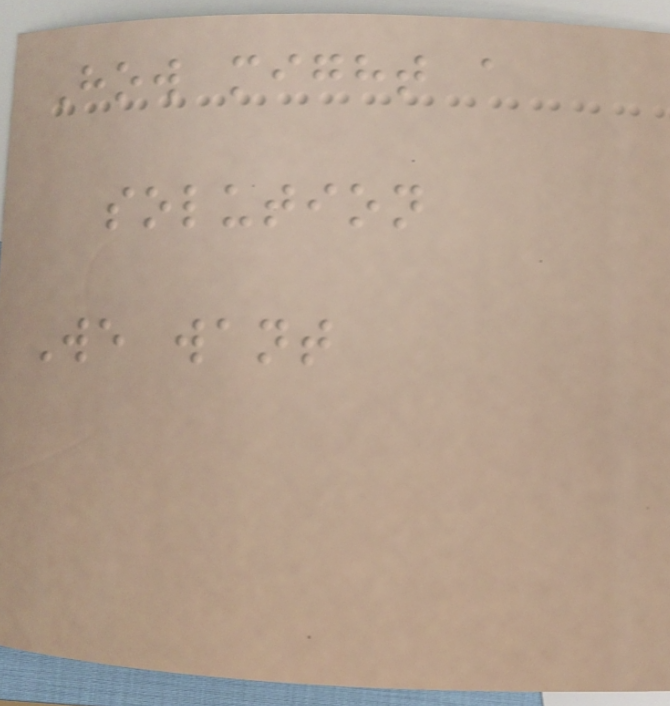How might a
solution
We want
